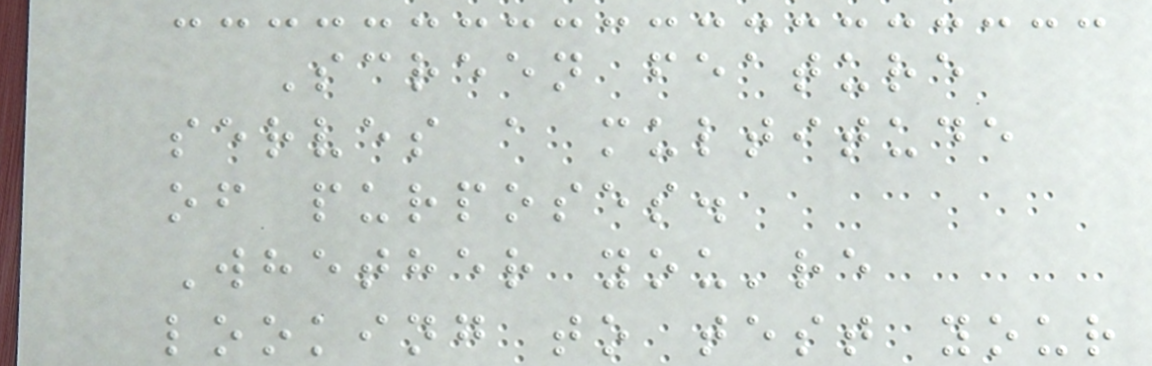Screen feature
serves a multitude
of purposes.
Whether you're
looking to test your
